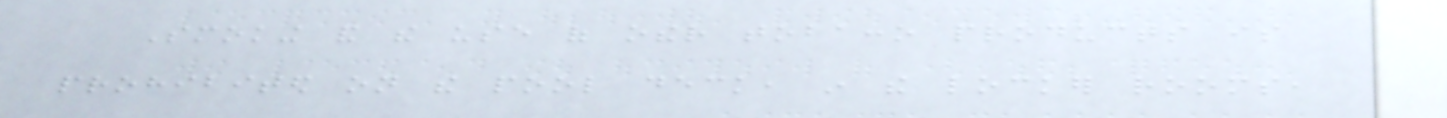Smoking and the use of other tobacco products is
prohibited on the pool deck, in the locker rooms,
